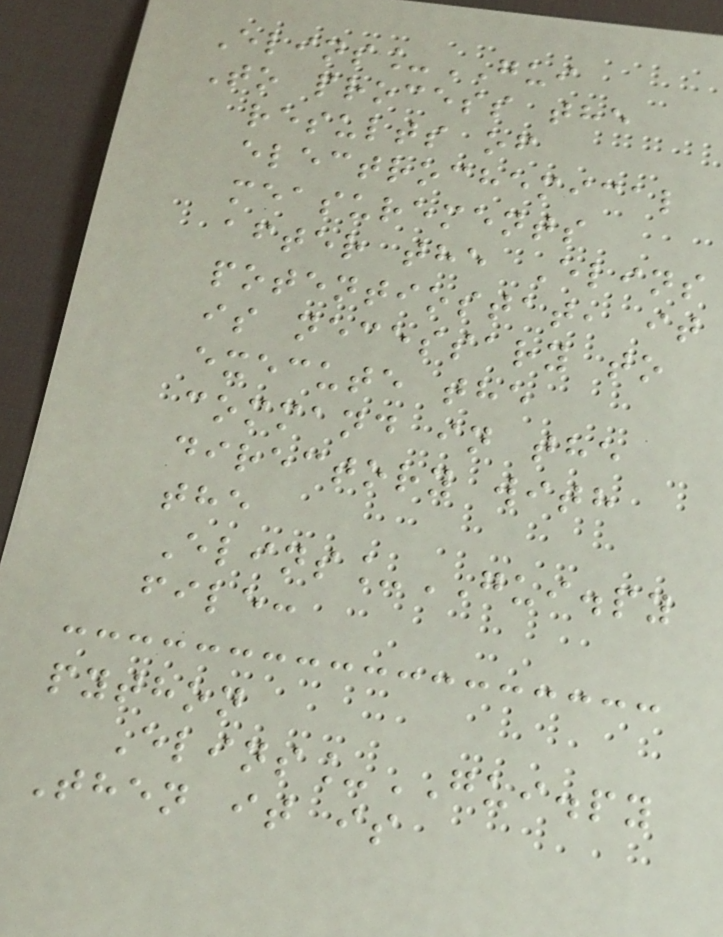Elins_GUI
To process the
results of
electrochemical
measurements
after the Elins
potentiostat, it
is necessary to
execute the
command in the
directory with
the
Elins_GUI.py
file:
python
Elins_GUI.py
Then it is
